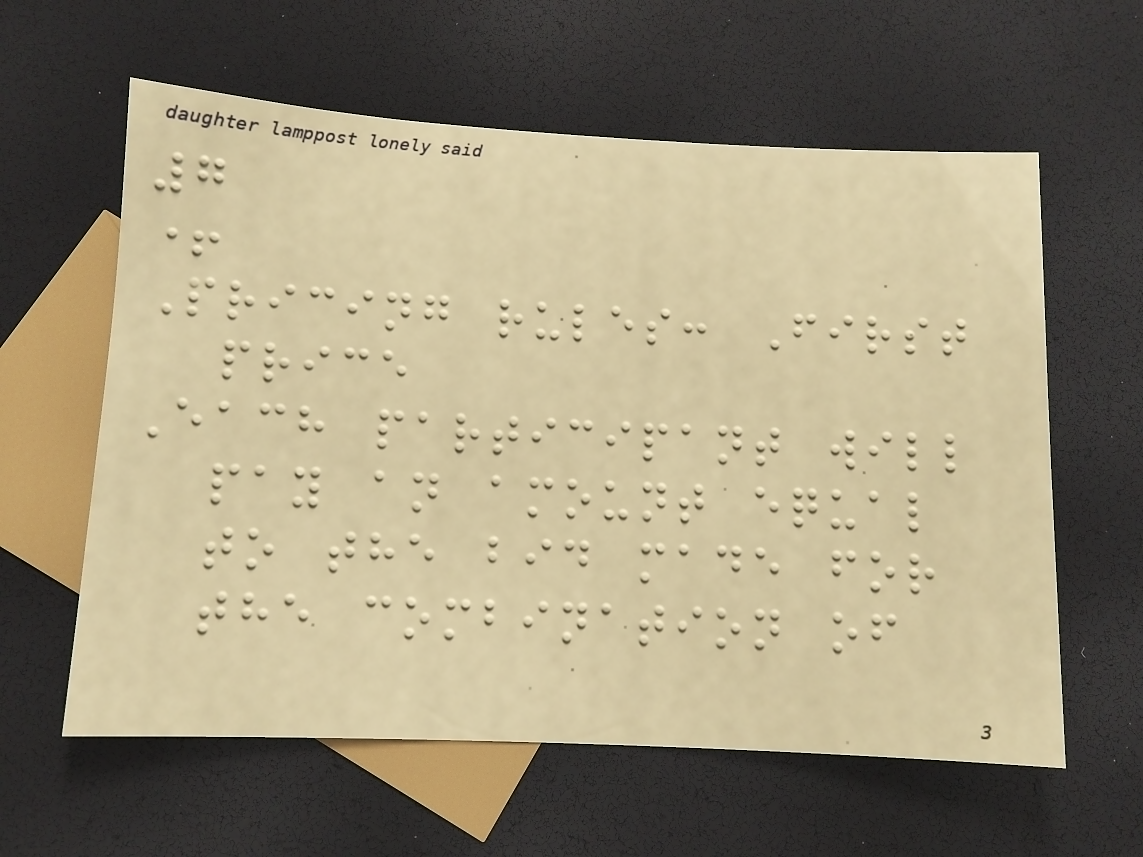7
+
Pricing rules: First
price
Each participant will
pay an amount equal
to the bid made for
the combination of
